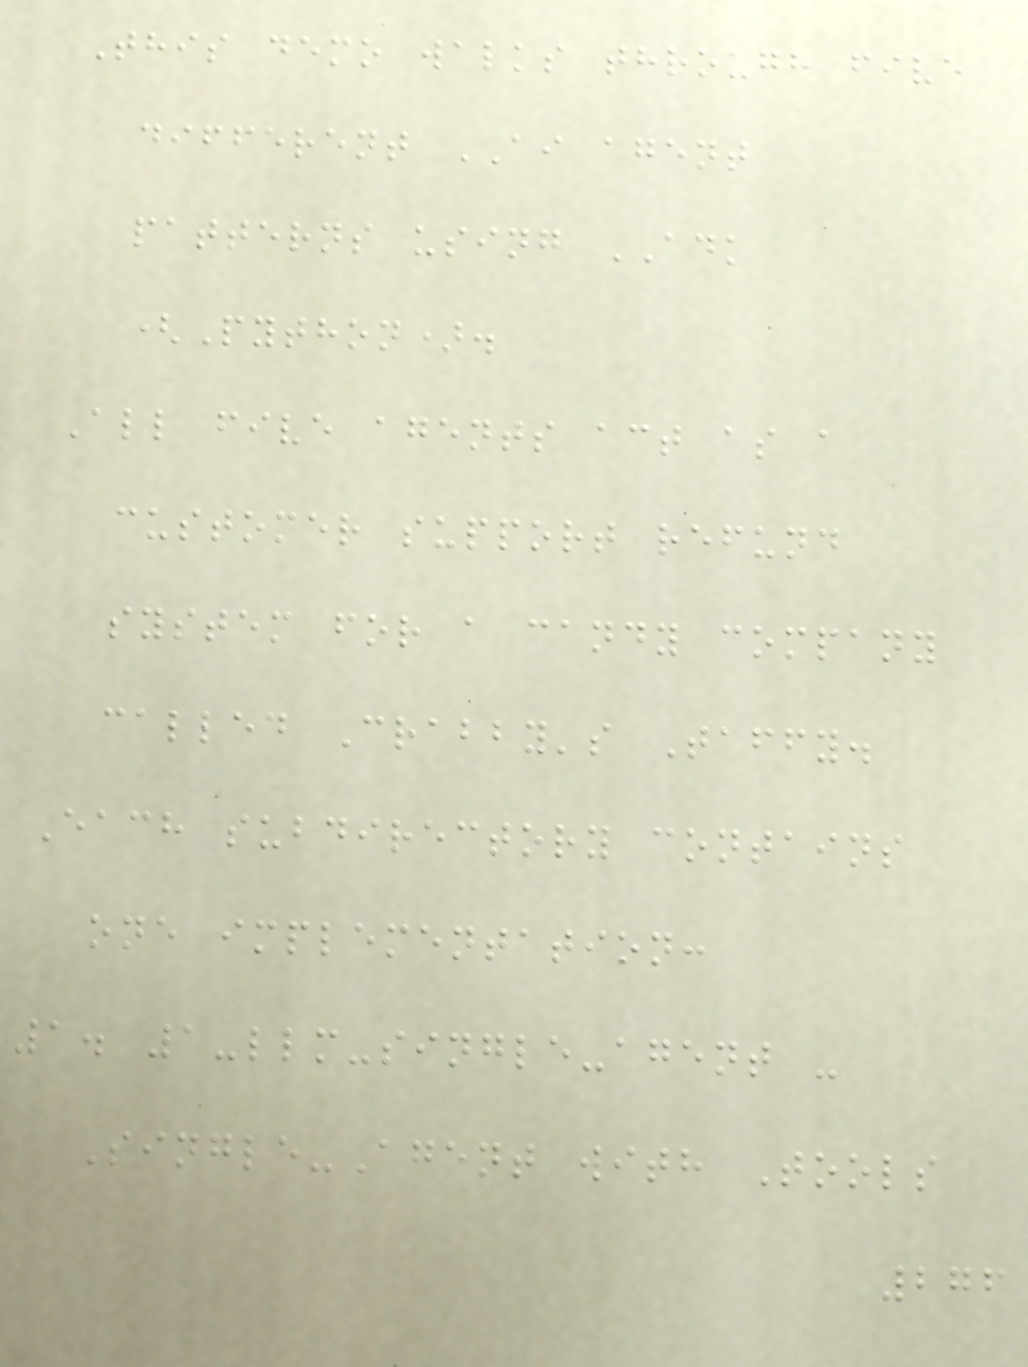This demo walks through five
different AI agent
patterns using ADK
(Python).
All five agents act as a
customer support refund
system for a candy company
called Crabby's Taffy.
Each subdirectory contains
one implementation:
1. 1-llm-single-agent -
Single-Agent with Tools
276
